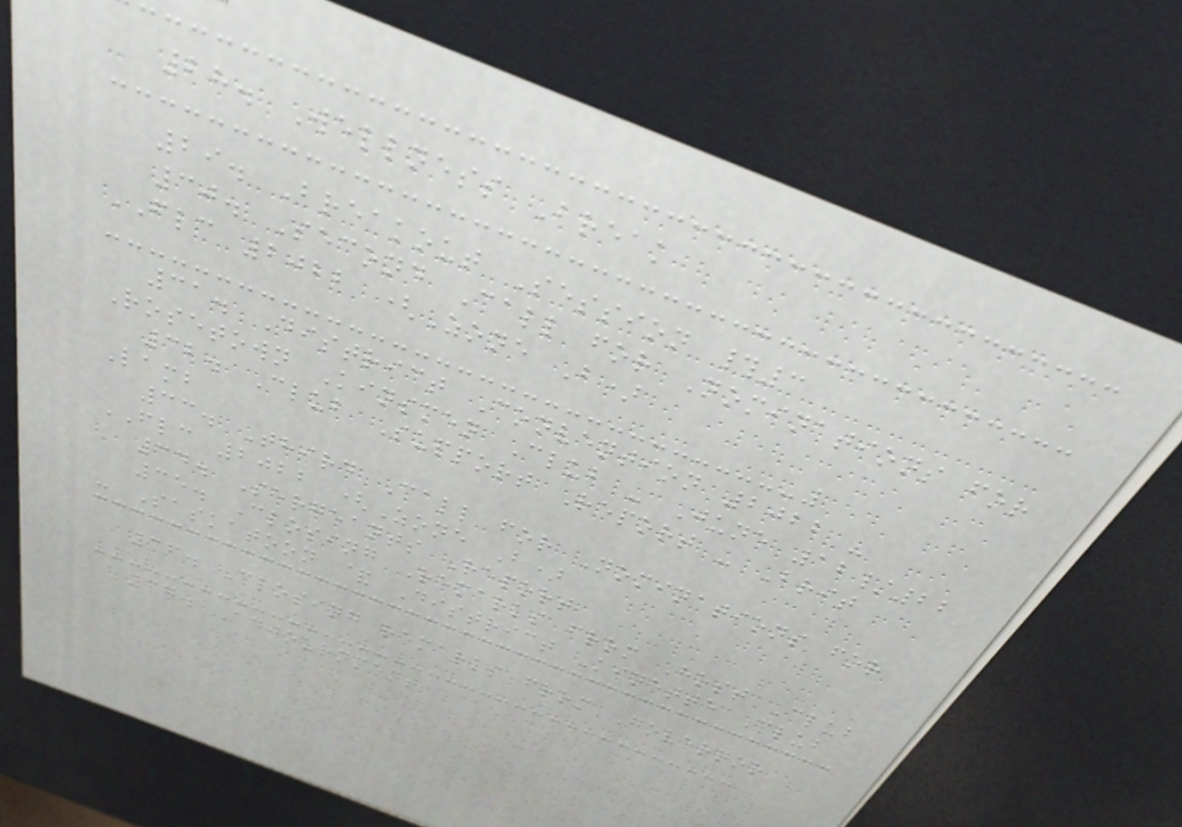28. Wellness Break
29. Breakout Session #3
30. Second Call for Nominations for
FLC 2022 (Zone B)
31. District Convention 2022 -
Rosetown Kinsmen Club - June 12/22
32. Club Support Report - Brit
Lamb
33. Third Call for Nominations for
FLC 2022 (Zone B)
34. Sergeants Report
35. Closing Remarks from Host Club
- Saskatoon & District Kinette Club
36. Closing remarks from Governor
37. Adjournment
